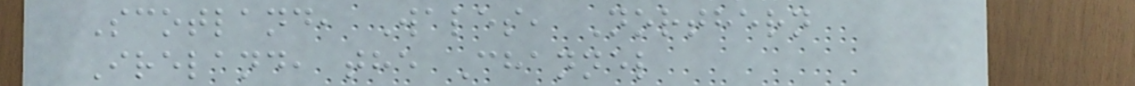Scotland, Wales, Northern
Ireland, the Channel
